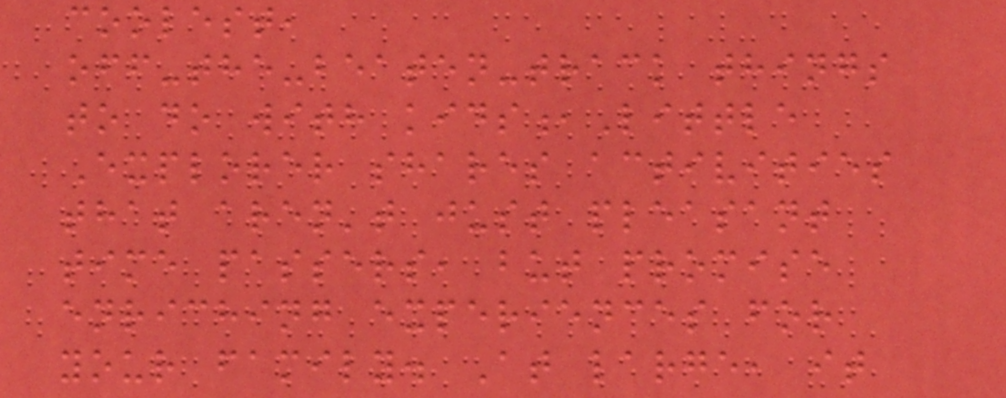coolest,
off-the-beaten-track things
to do with kids,Little
Explorer shares activities
that aren't just pleasant
time passers, but promise
enriching experiences for
your family. At large, it
